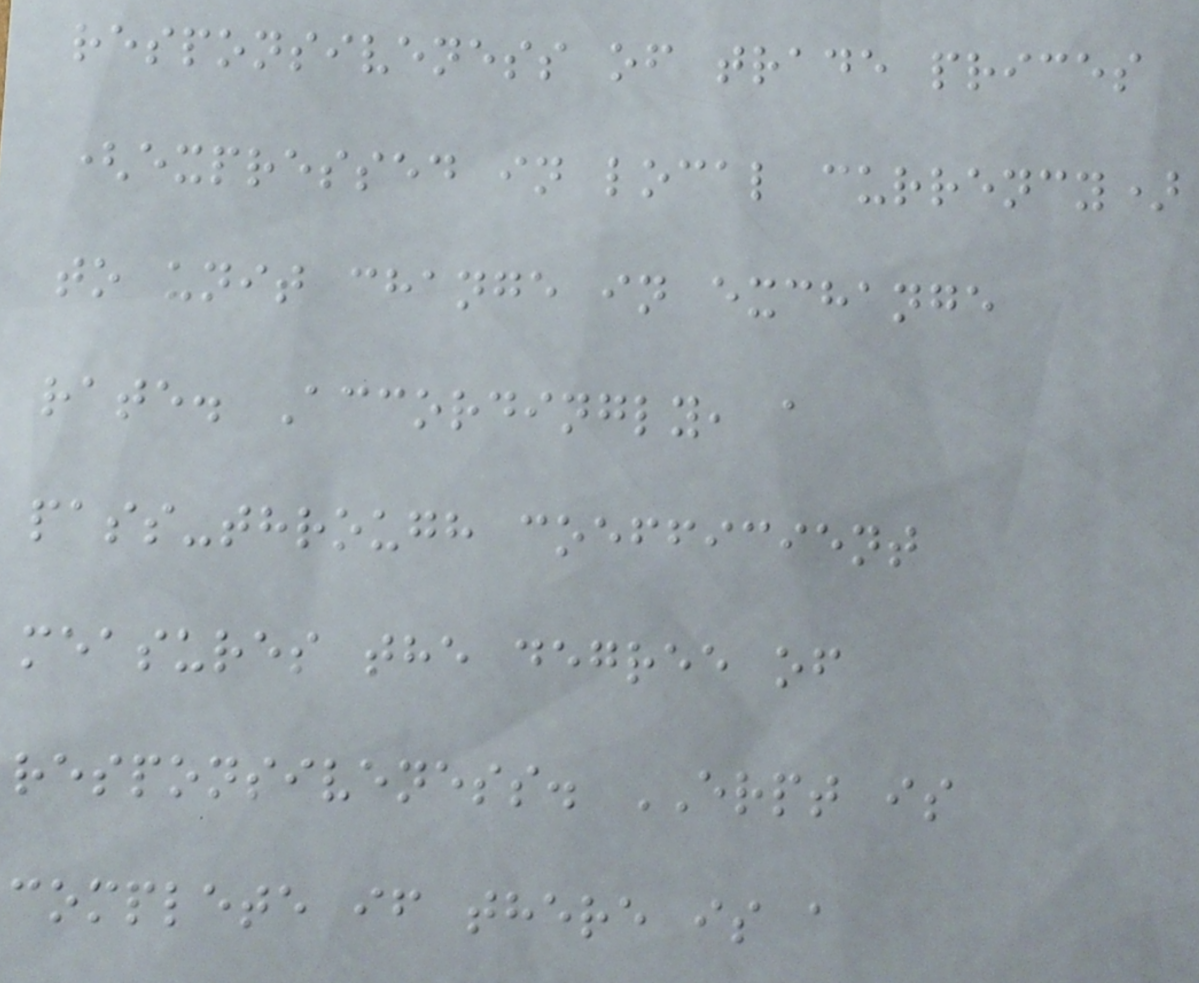responsiveness of trade prices
(expressed in local currency)
to unit change in exchange
rate. Accordingly, a
pass-through coefficient
measures the degree of
responsiveness. ERPT is
complete if there is a
